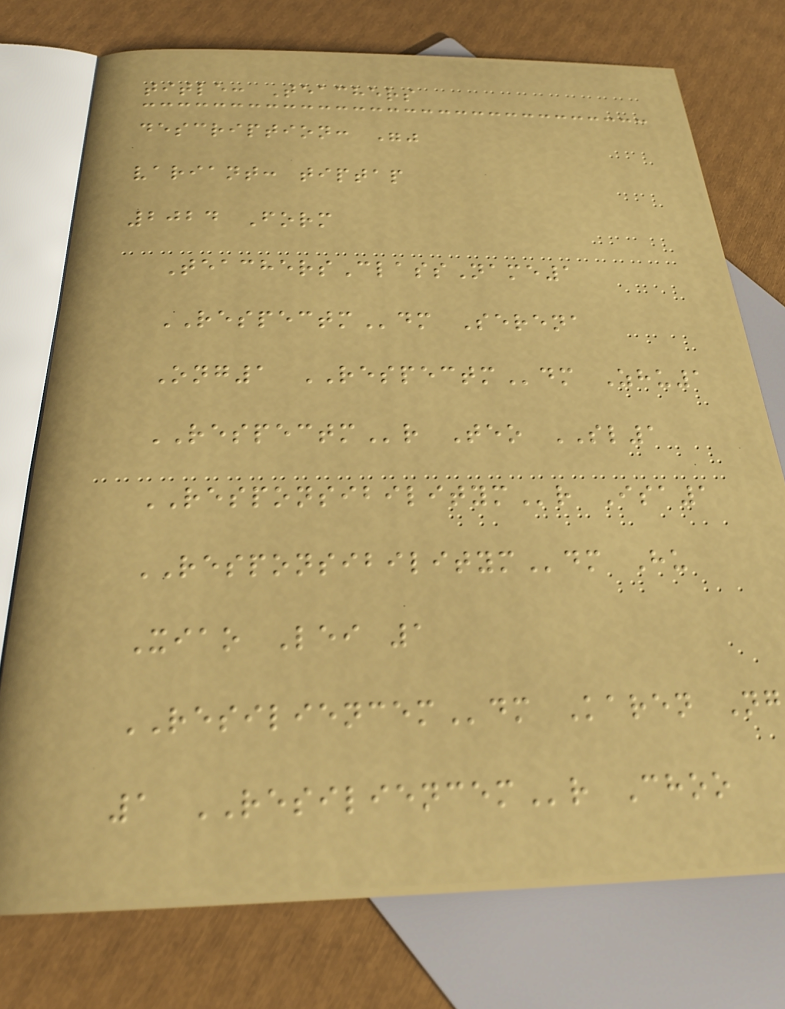title: Teachers
description: ""
variant: tiptap
2024 Form
TeachersClassName1
RESPECTMdm Serena
Ong1 RESPECTMdm Zhu1
RESPECTMr Teo SL1
RESPONSIBILITYMr Isa1
RESPONSIBILITYMdm Hu
Xiao Lei 1
RESILIENCEMdm Karen Ng
1 RESILIENCEMr Choo
